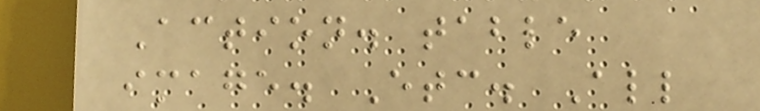Action. table
image. Etc. All
